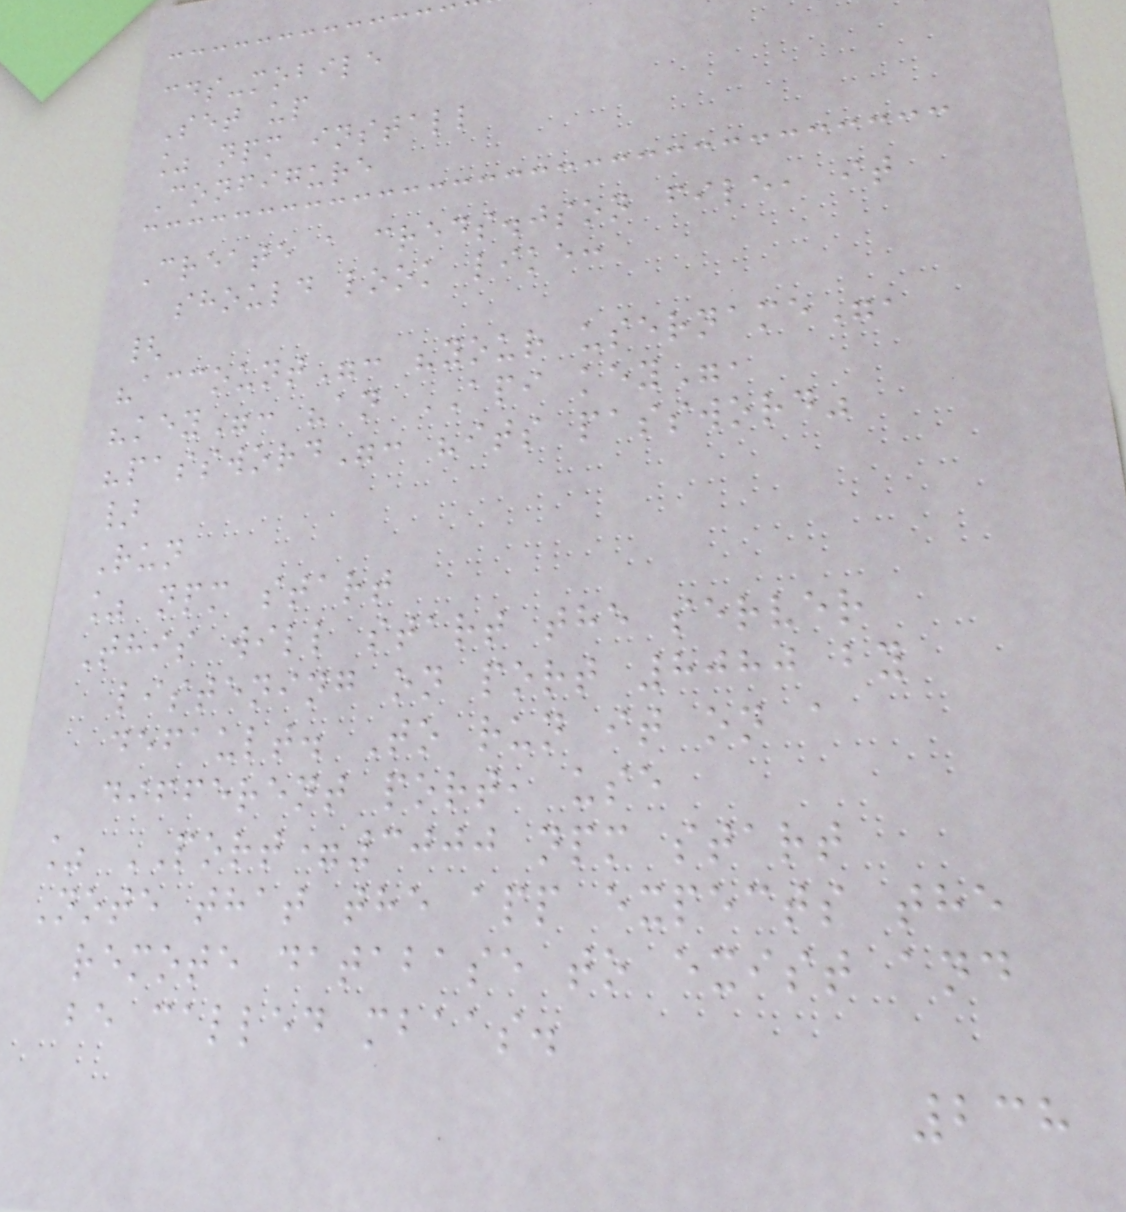cds-mobile
Set up
% npm install
Configure
Create a creds.json file, it
should look like:
{
"account": "your username",
"key": "an API key",
"password": "its password"
}
Run
% npm start
This will start the server
listening on port 8080 by
default. To run it on a
different port, use
% PORT=3000 npm start
Note that the app expects the
remote database to exist and
be called mbaas.
238
